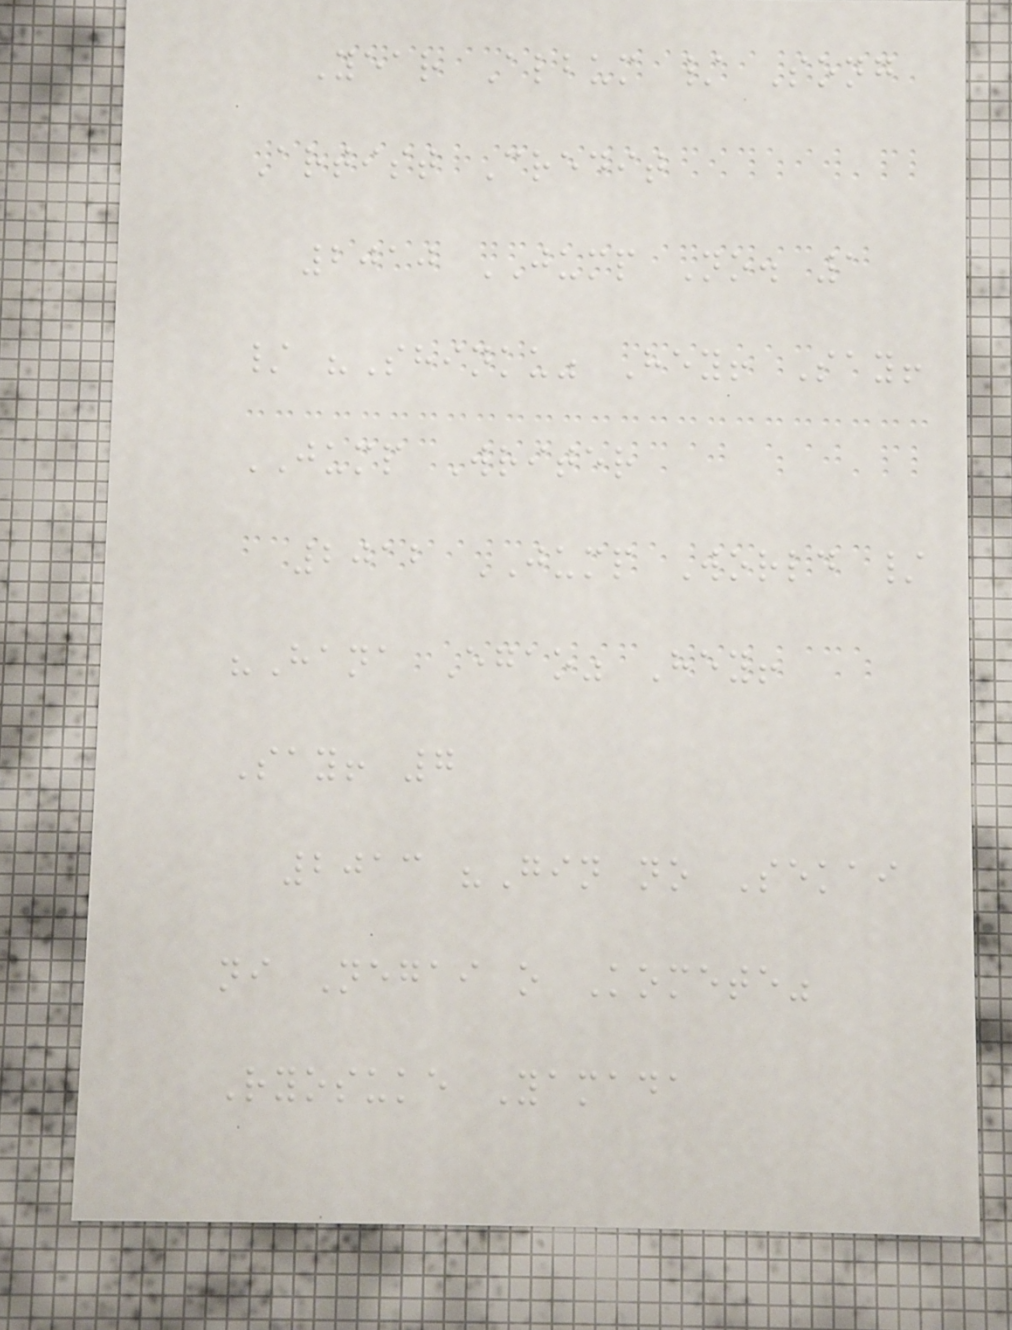Year Album / Song
Artist Credit
2010 JUMP No. 1
/ "Shinku" Hey! Say!
JUMP Writer
2012 JUMP World /
"Hana Egao" Hey!
Say! 7
2013 "Gin no Sekai
ni Negai o Komete"
Ryosuke Yamada
